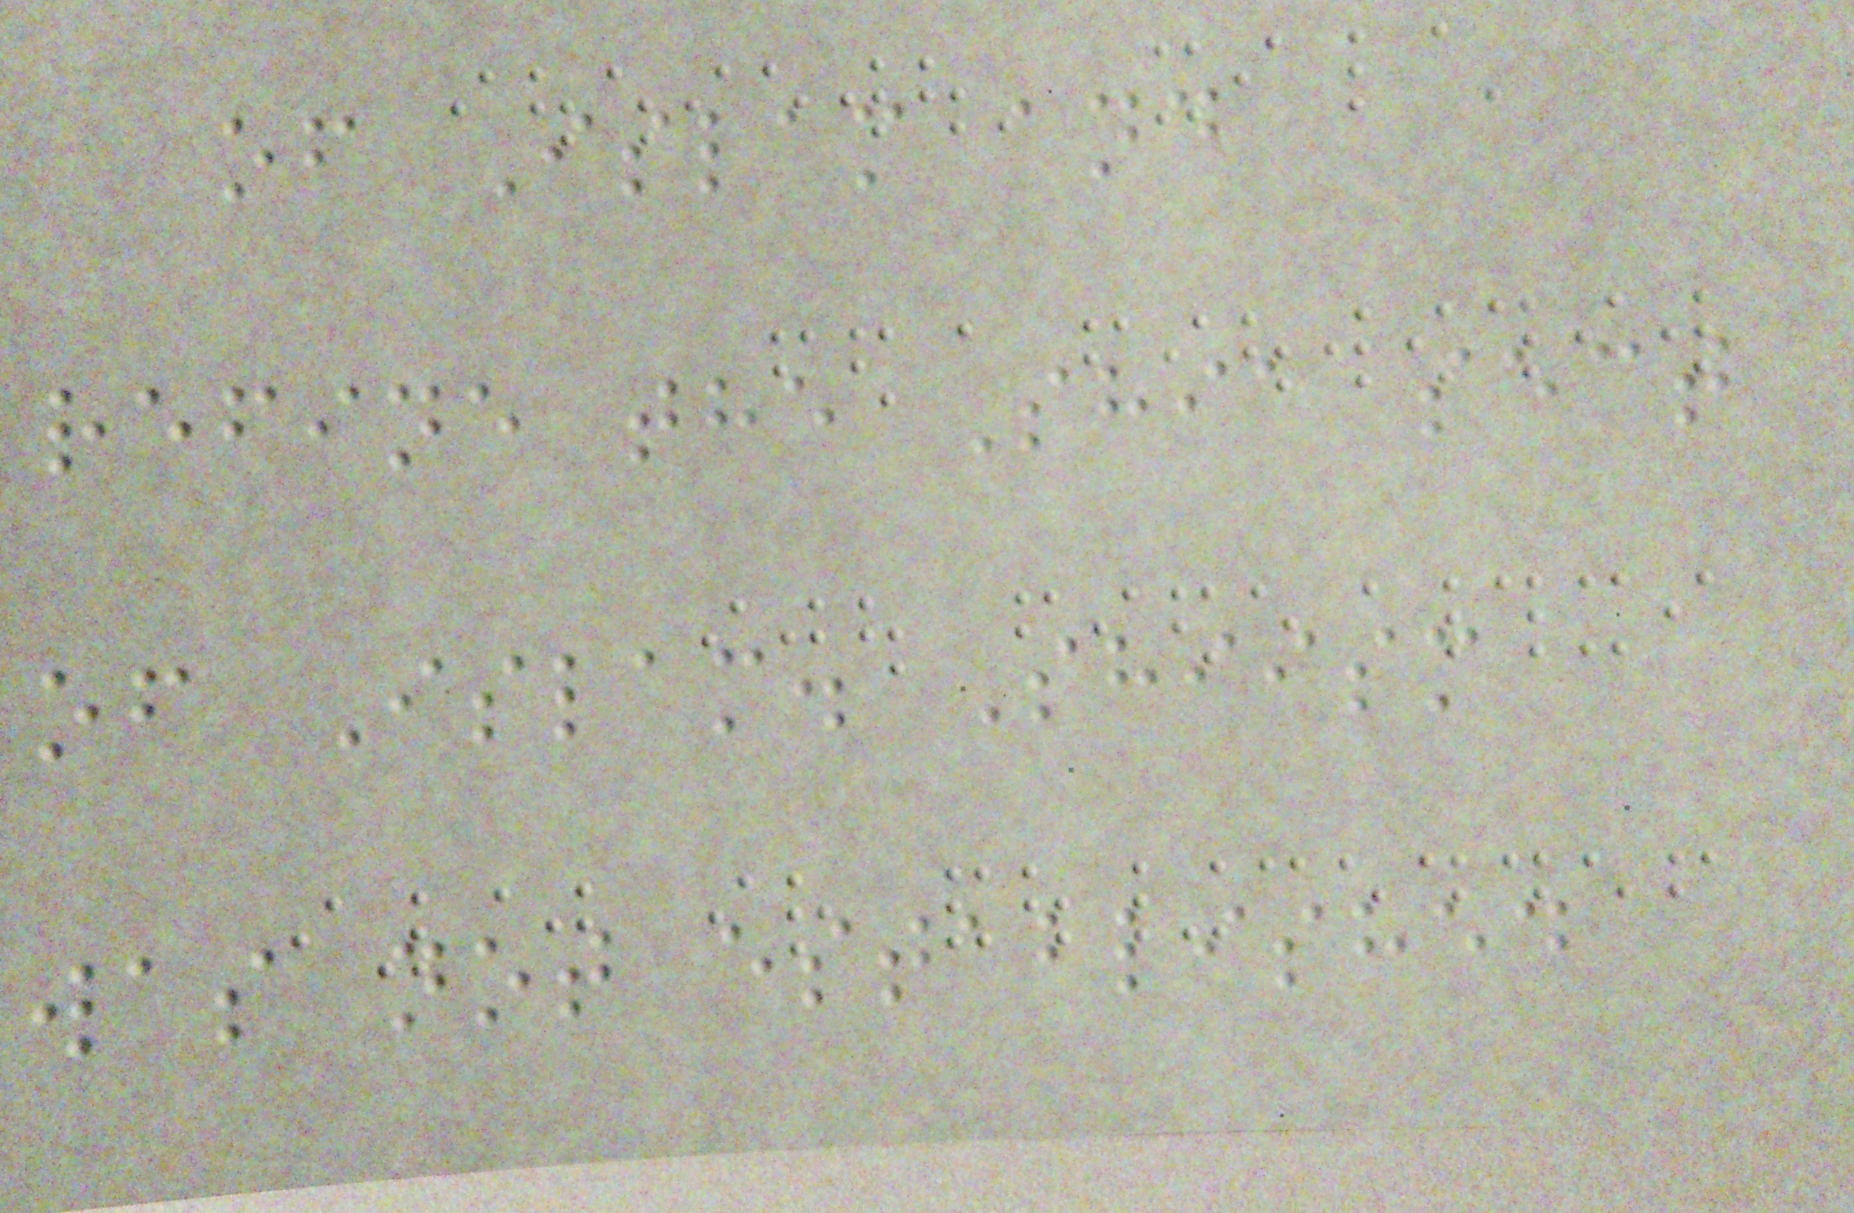of Islam and
refine the Shia sect
of Islam. Shiism
was not established
